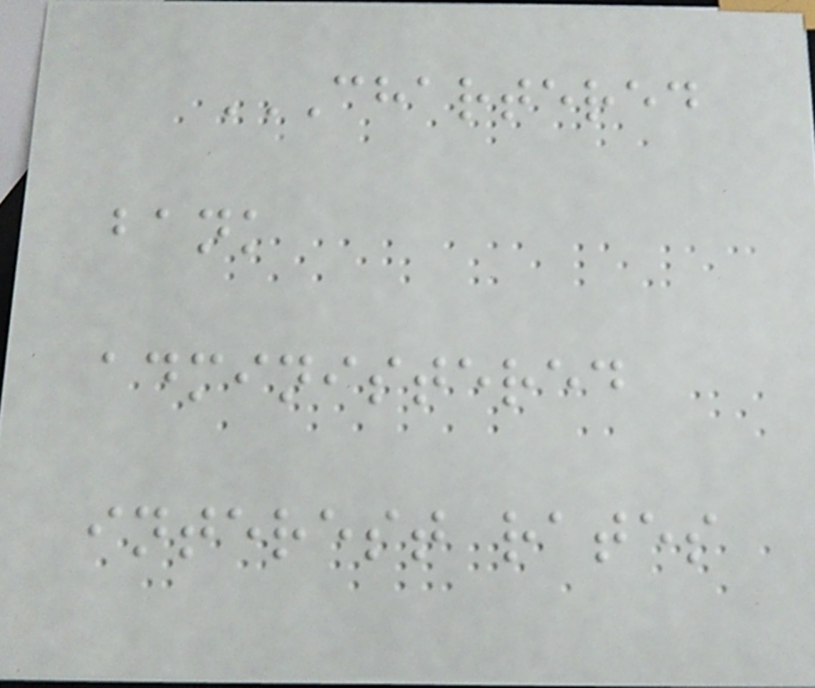CHARTERED
BANK
ADMINISTERED
INTEREST RATES
